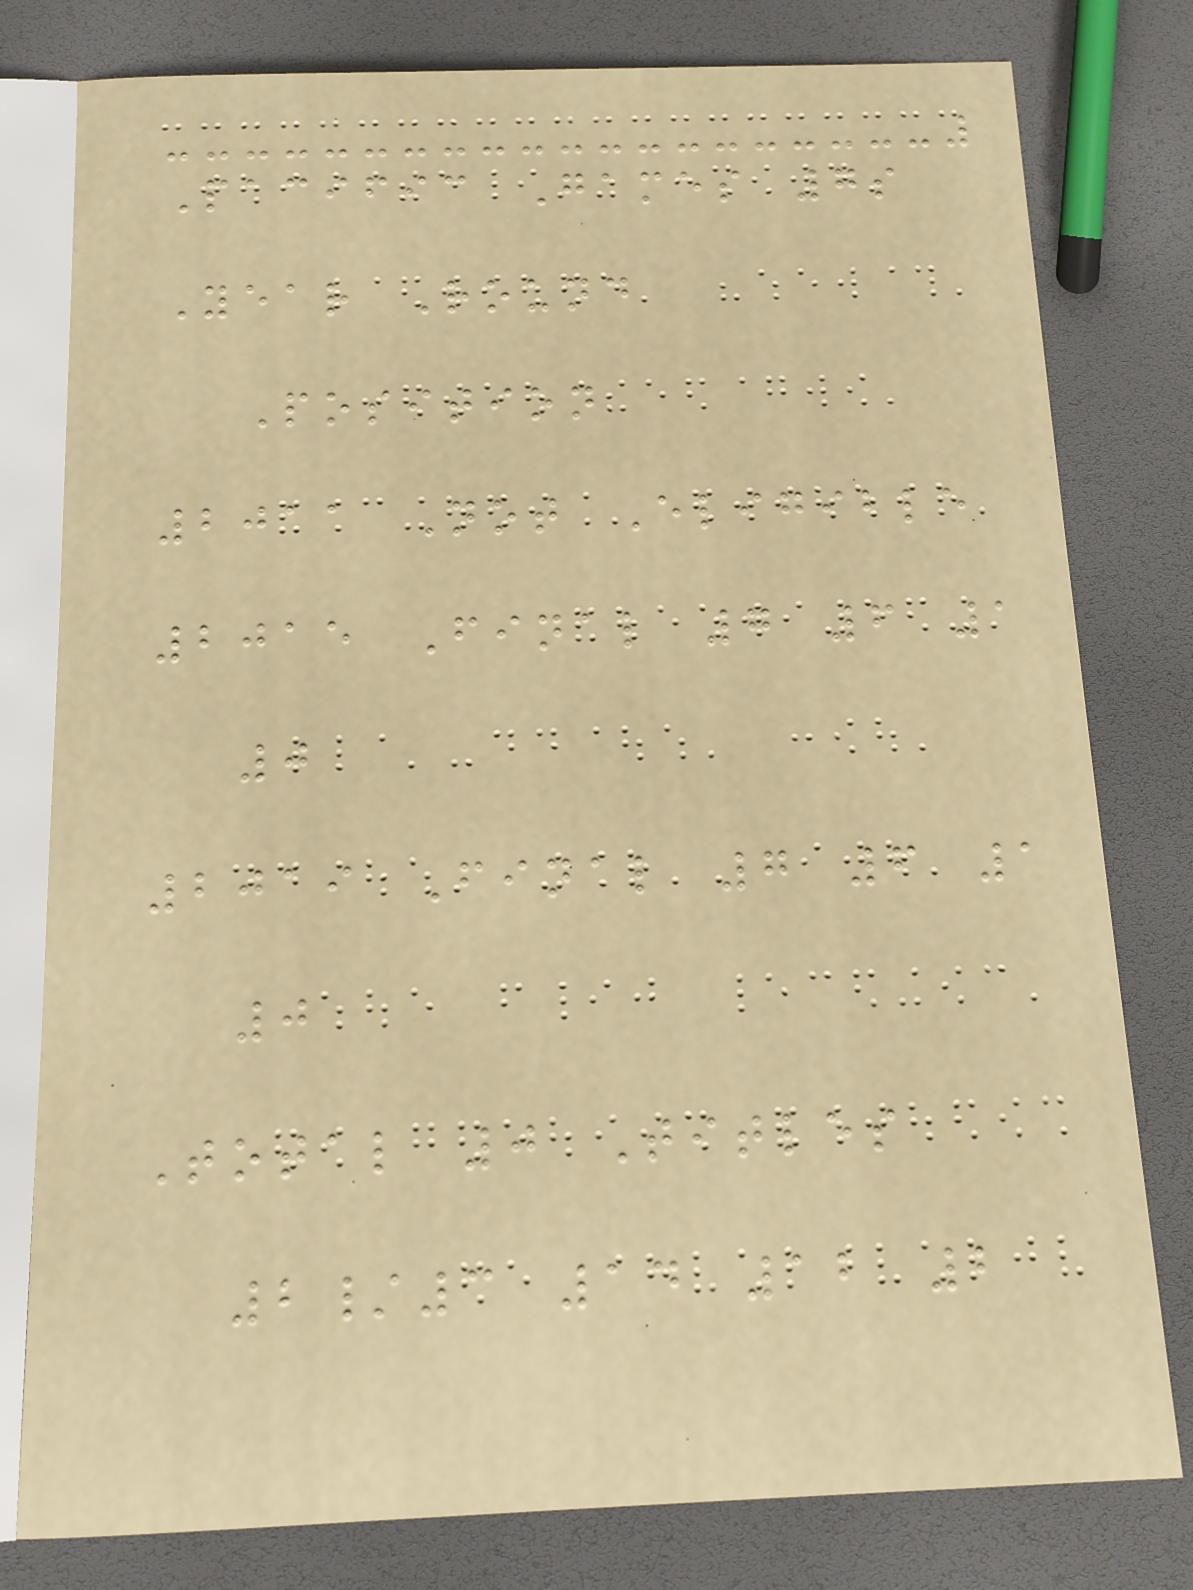Pacific Games 7s
Year Round
Position
2011 Not Eligible
2015 Final 7 6 1
0
2019 Final 7 6 1
0
Total 0 Titles
2/3 14 12 2
